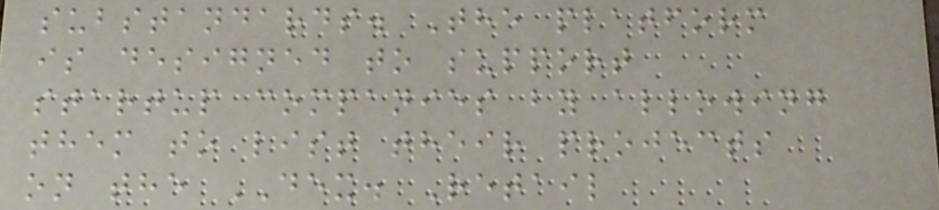substandards. The platform
is designed to support
startup companies by allowing
them to list their projects
on the DEX. Retail
